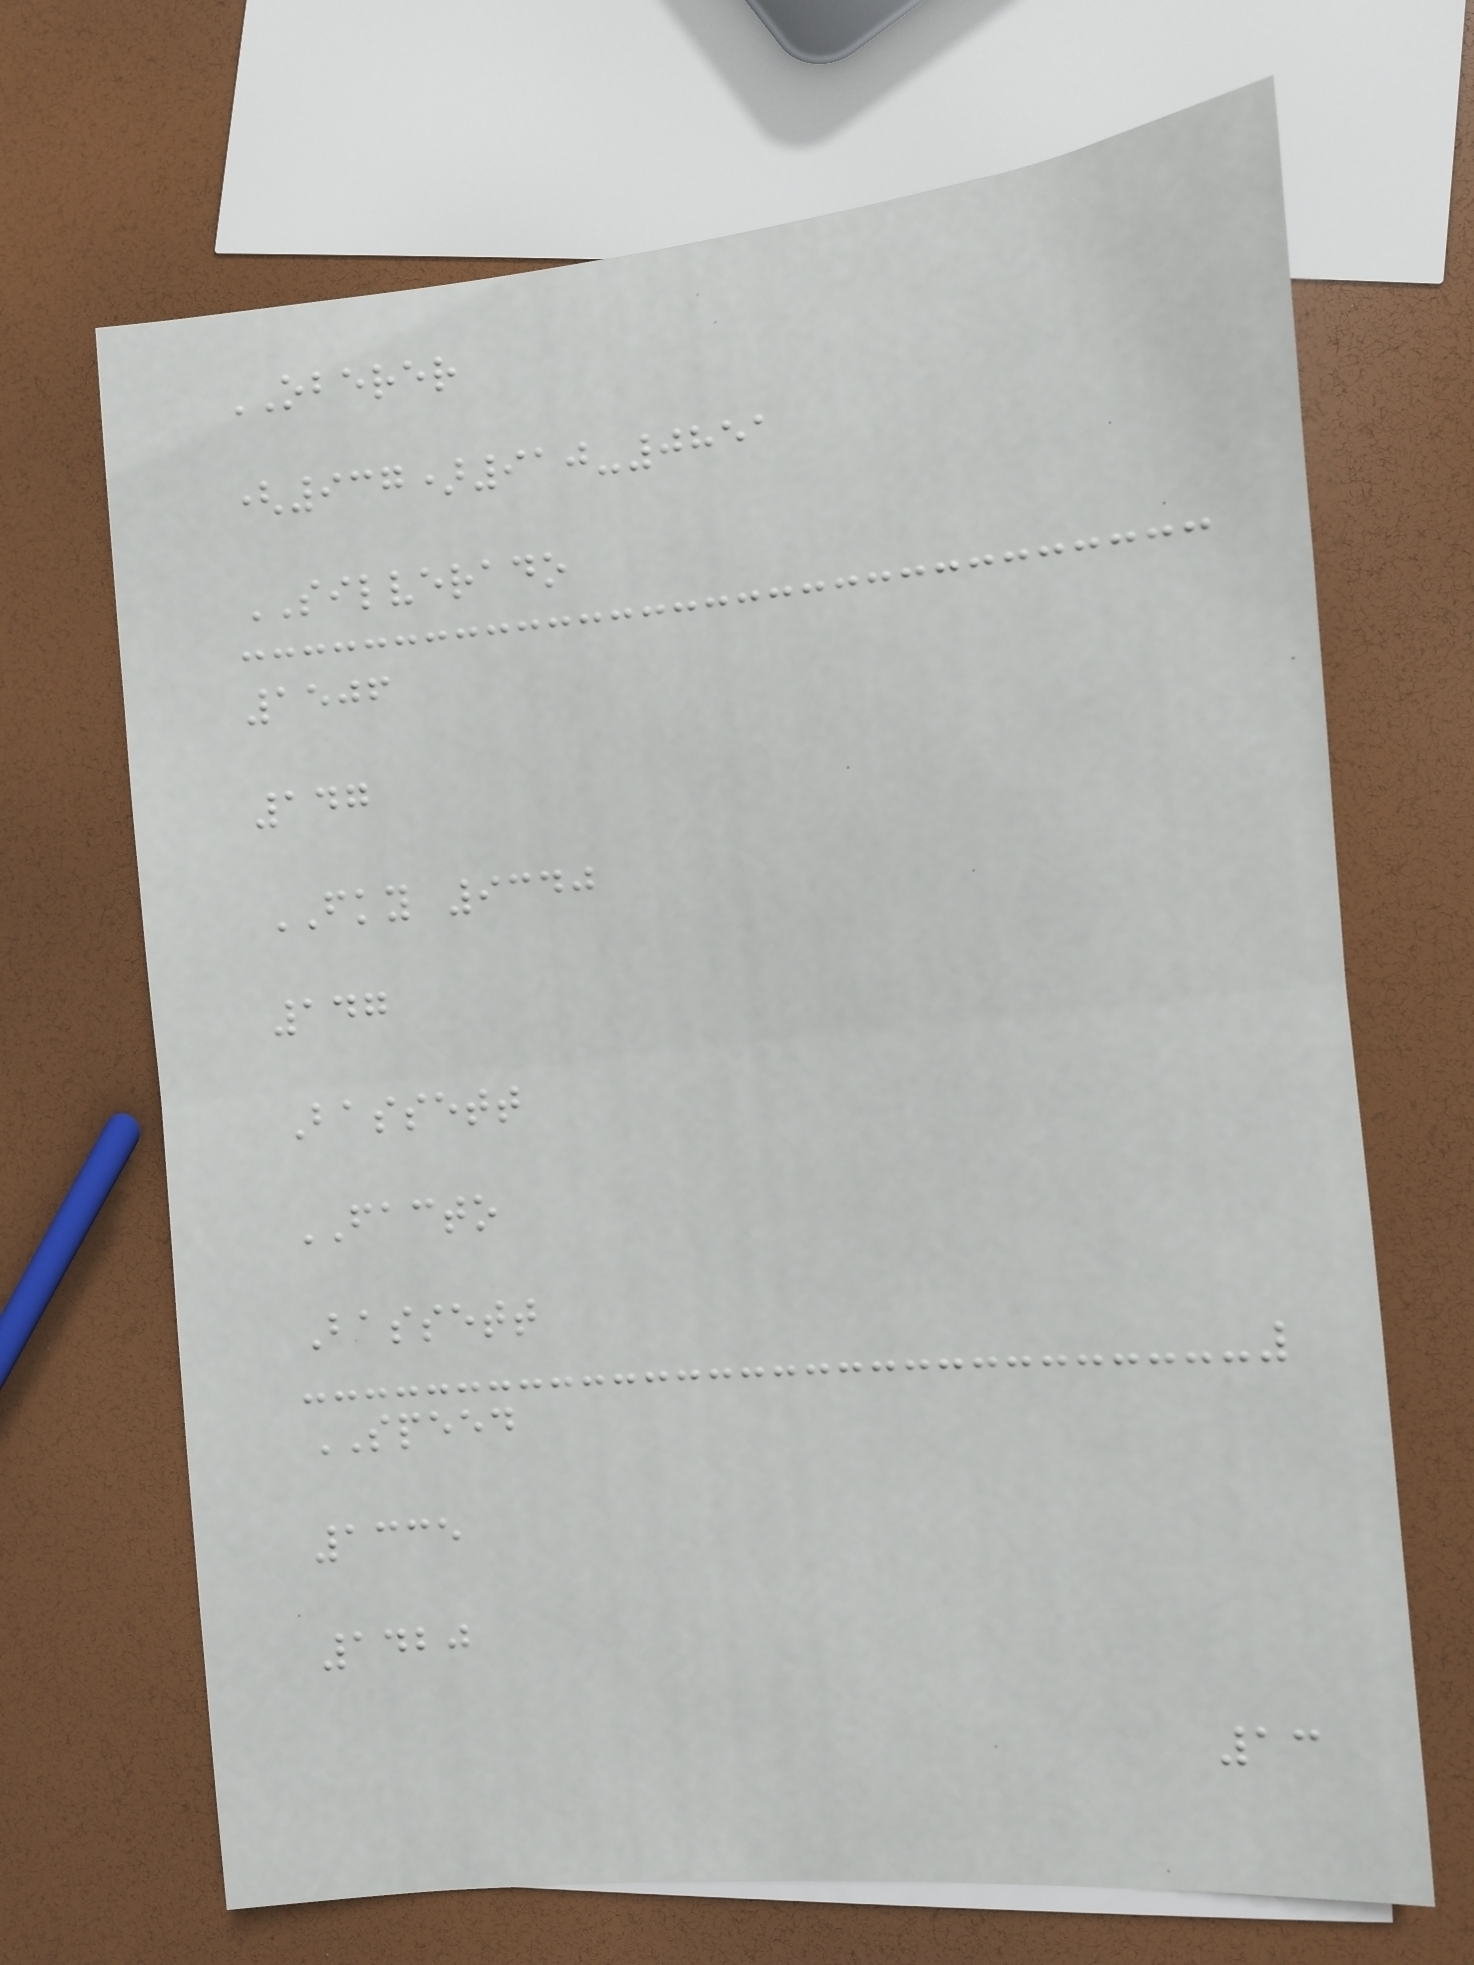OBERER
(937)910-0851
SILVERADO
1506
147
FKY 9340
147
Bassett
FACTO
Bassett
SPEED
1335
1420
13
